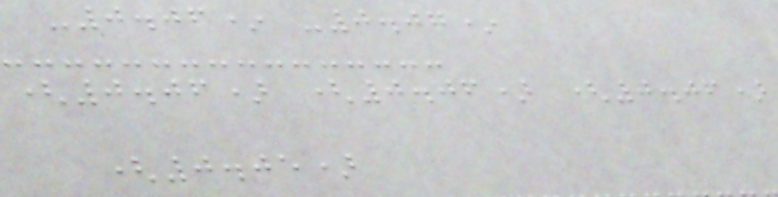-0.06* -0.07*
(0.06) (0.06) (0.06)
(0.05)
